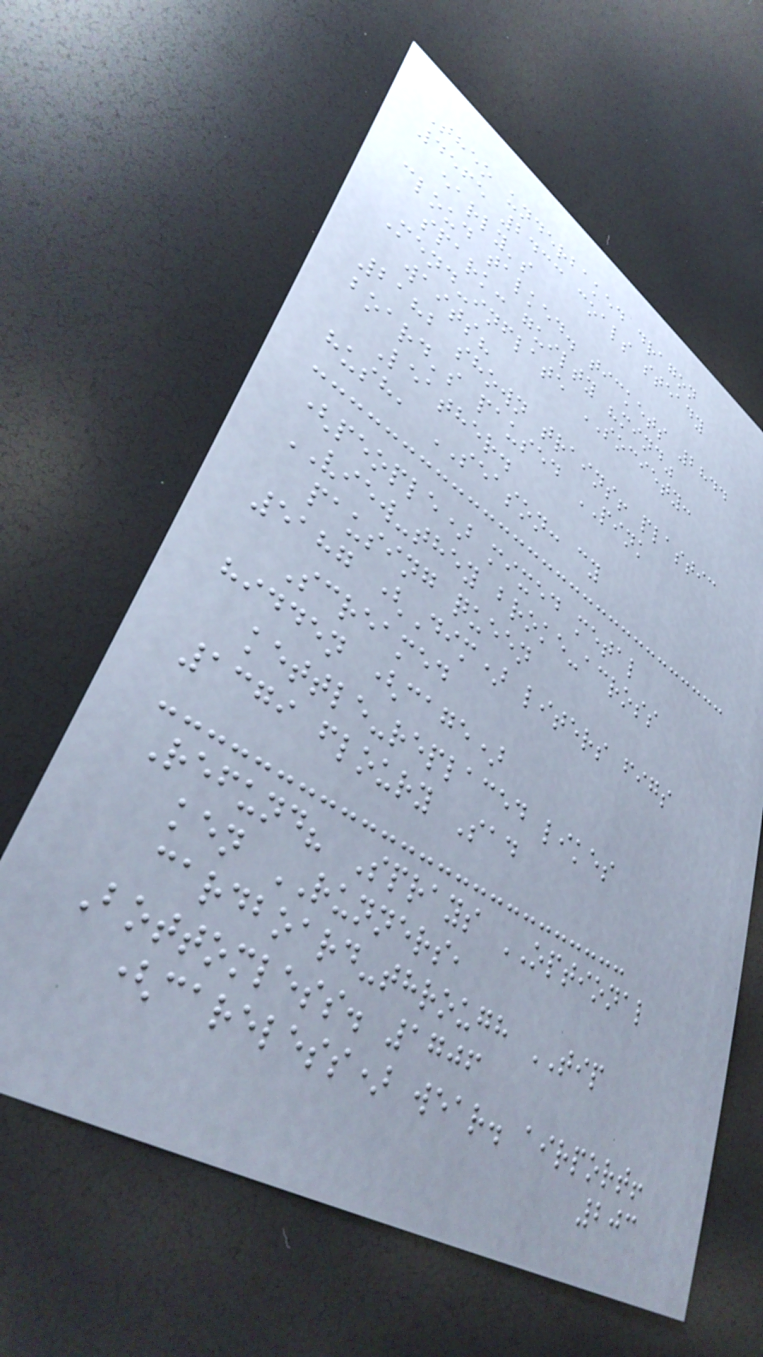Theo underbaked dragon
4565 2433 coals steady
early's
cloud talked. tickets 2844
spark: guilty "mind"
Mend-inflate SOCIETY:
waits?
2182 shown trains! plastic
board's paused PINK
Leather.
hush, SEASON: cy
(people) mixed metal
VIEW-they broke-across
pausing queen
5187 (Dim) liters figs
Screamed
hidden (cage)
kettle-replaced likes
1379 floury Sad
Refund? Sprays OPTIONAL
ken RUNNERS,
cardboard-through TIP
Bottomless. 1706
(careless) wear. airport!
203
